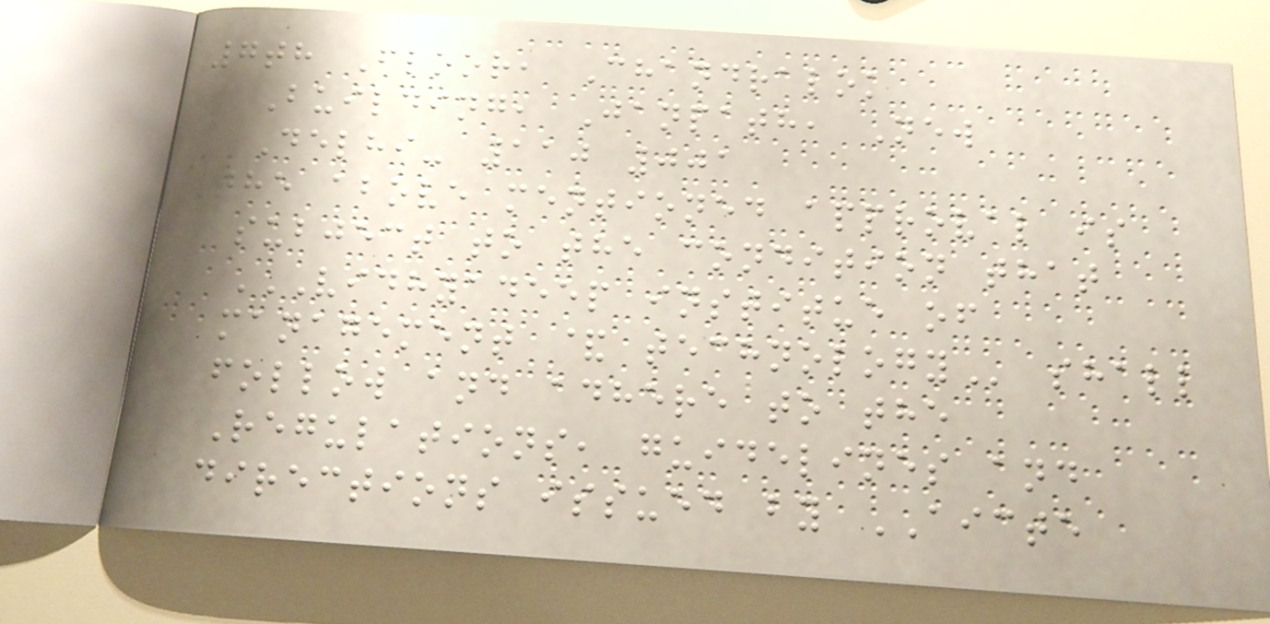7th Floor, Chandralok
Building, Janpath, New
Delhi- 110 001
The above mentioned approval is
subject to the condition that
VIDHYADEEP INSTITUE OF
MANAGEMENT & TECHNOLOGY shall
follow and adhere to the
Regulations, guidelines and
directions issued by AICTE
